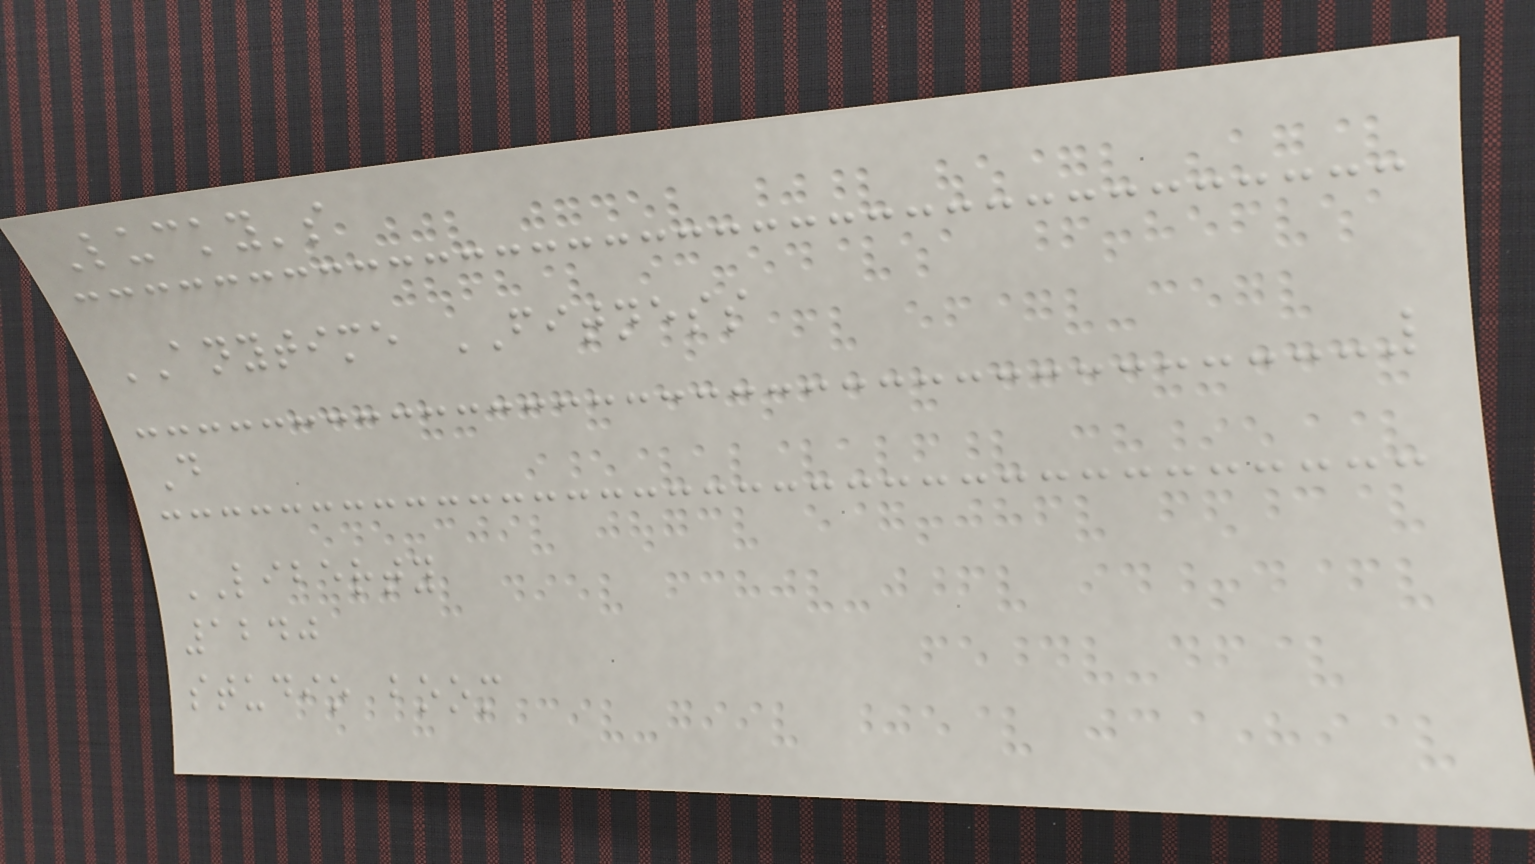Lucky's
ANYTIME FITNESS
D
LIBERTY
1240
studio boom
